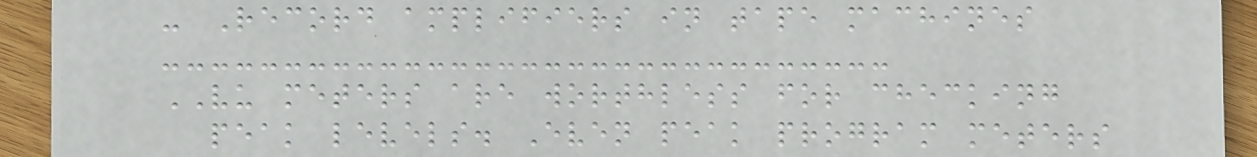- Record amplifiers in tape machines
VU meters are worthless for checking
peak levels. Even peak program meters
